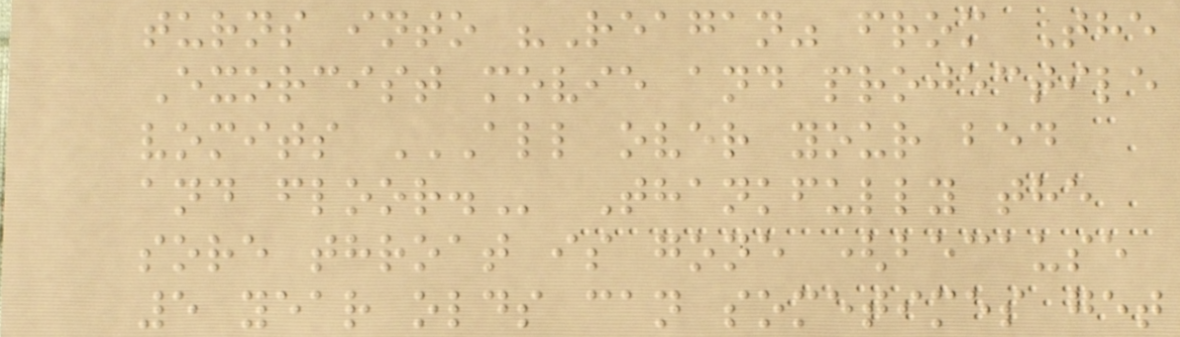turns into "Reagan" from The
Exorcist movie and projectile
vomits ALL OVER YOUR BED
AND FLOOR. Thankfully the
sore throat is gone (because
5 year olds can sometimes get
